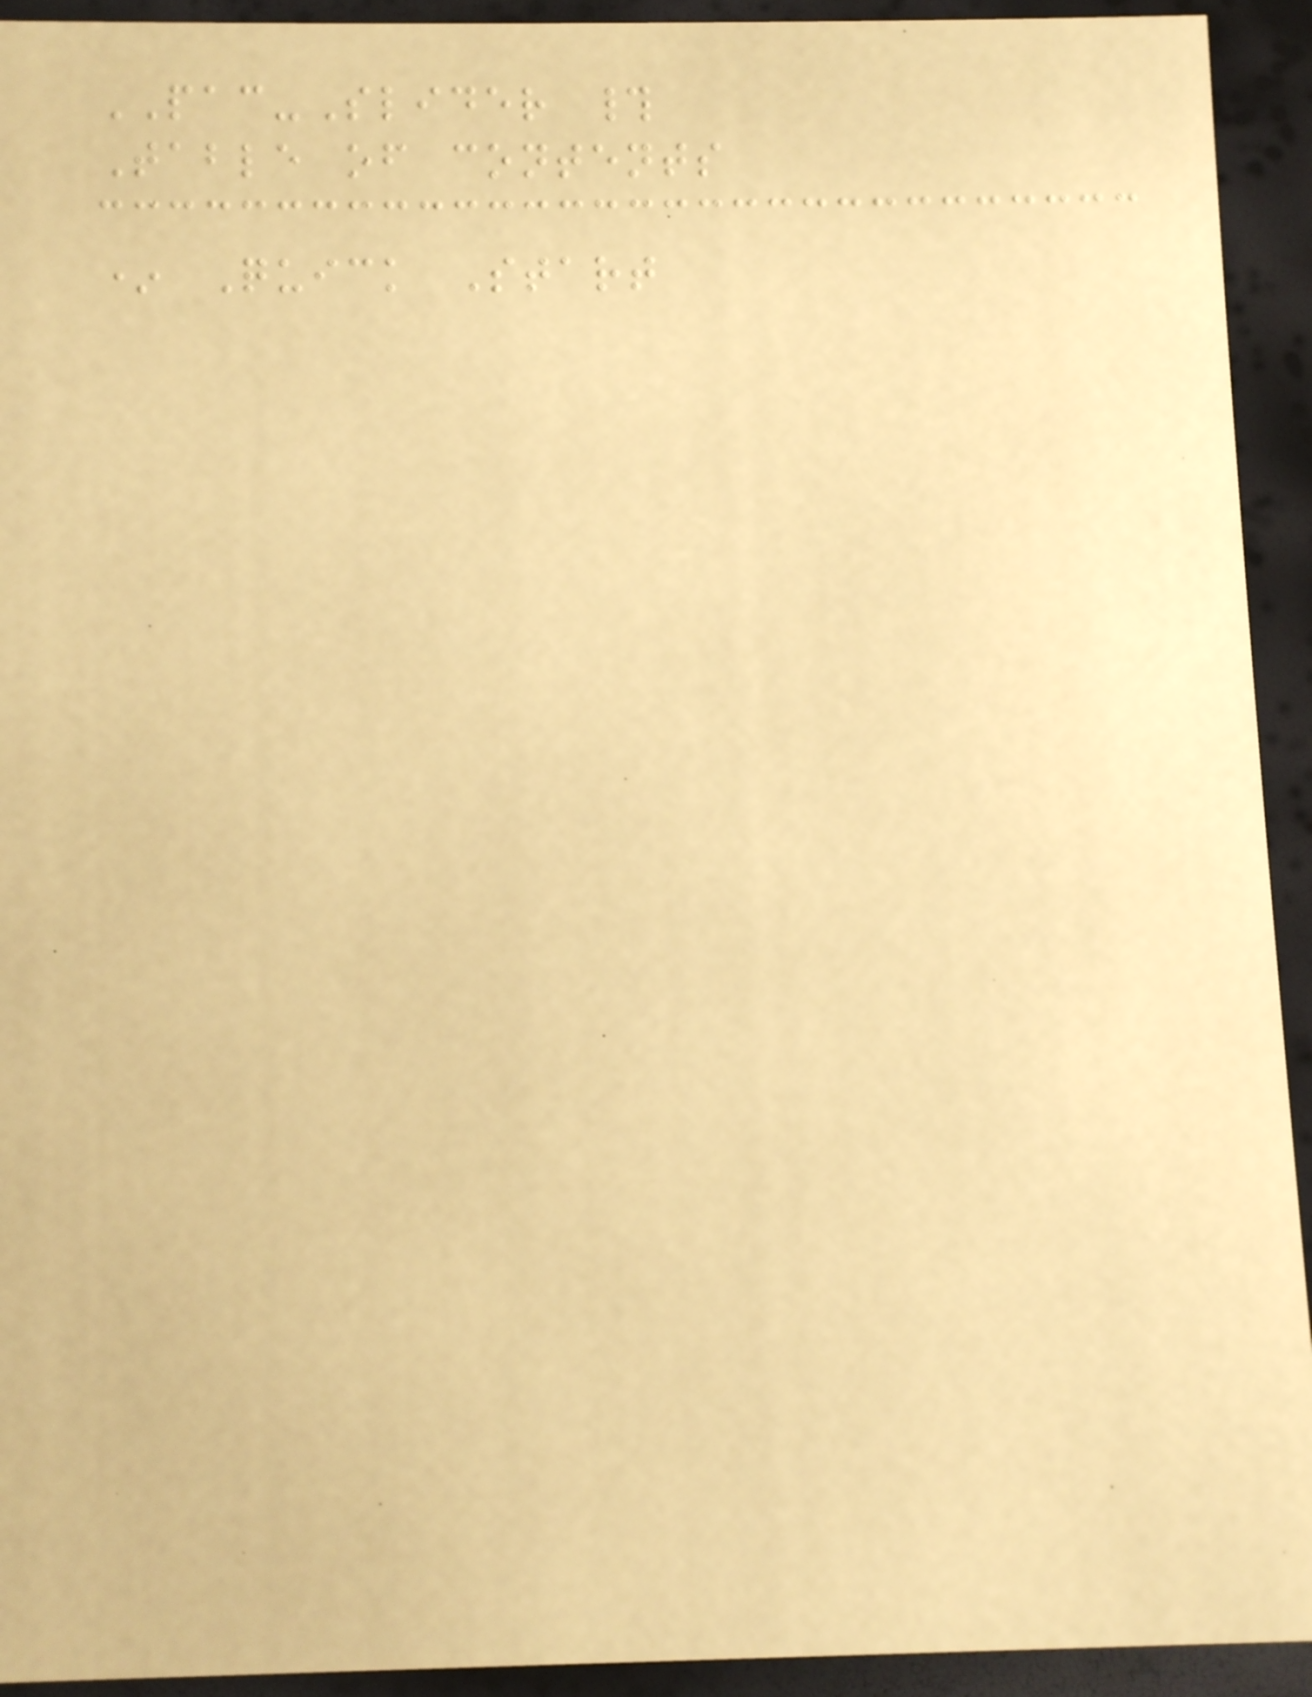PAC-Slider #
Table of contents
* Quick Start
